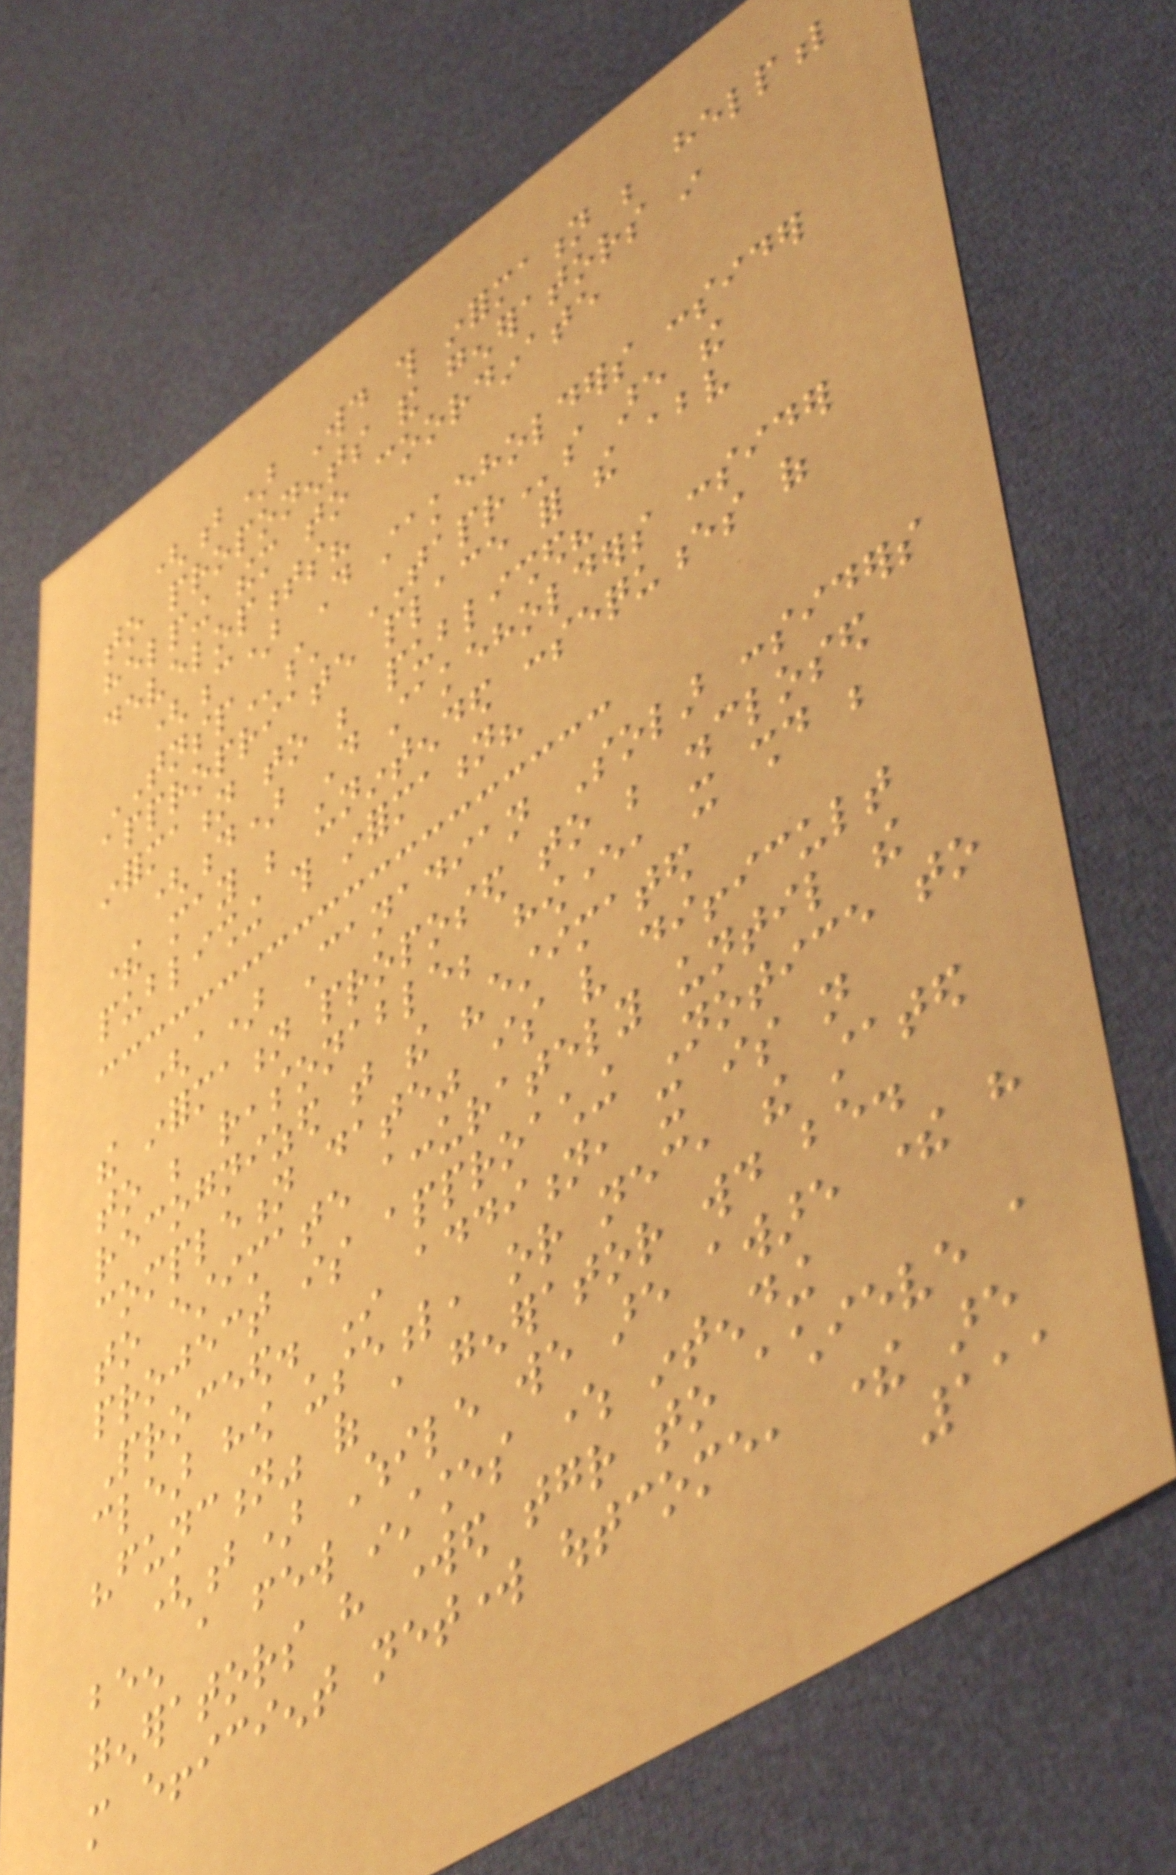(b) Would this information be helpful
to proponents and generators in
helping them to coordinate
developments?
(c) Do stakeholders consider
TNSPs' TAPRs are the
appropriate place for the above
information to be published?
(d) Do stakeholders consider
there may be unintended consequences of
publishing this information?
(a) Canadian Solar considers
the information proposed to be disclosed
to be reasonable; however, it should be
recognized that the "estimated
completion date" is very difficult
to estimate accurately until the
project is approaching Notice to
Proceed. In addition, it is not
clear how useful, or necessary, the stated
"function" of a generator would be.
(b) While we are aware there have
been a few instances where intending
generators have worked together to achieve a
more efficient network outcome, there are
111
